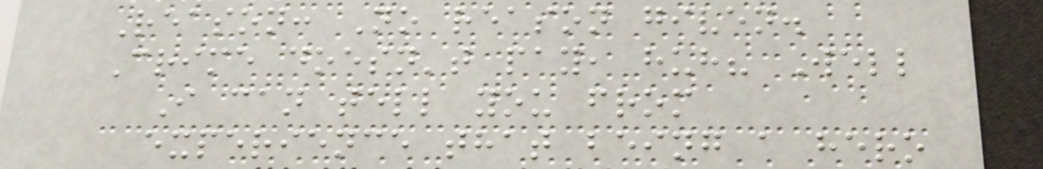Reason: No reason given.
Crime doesn't pay, huh? Well
I can tell you from
experience that being a hero
